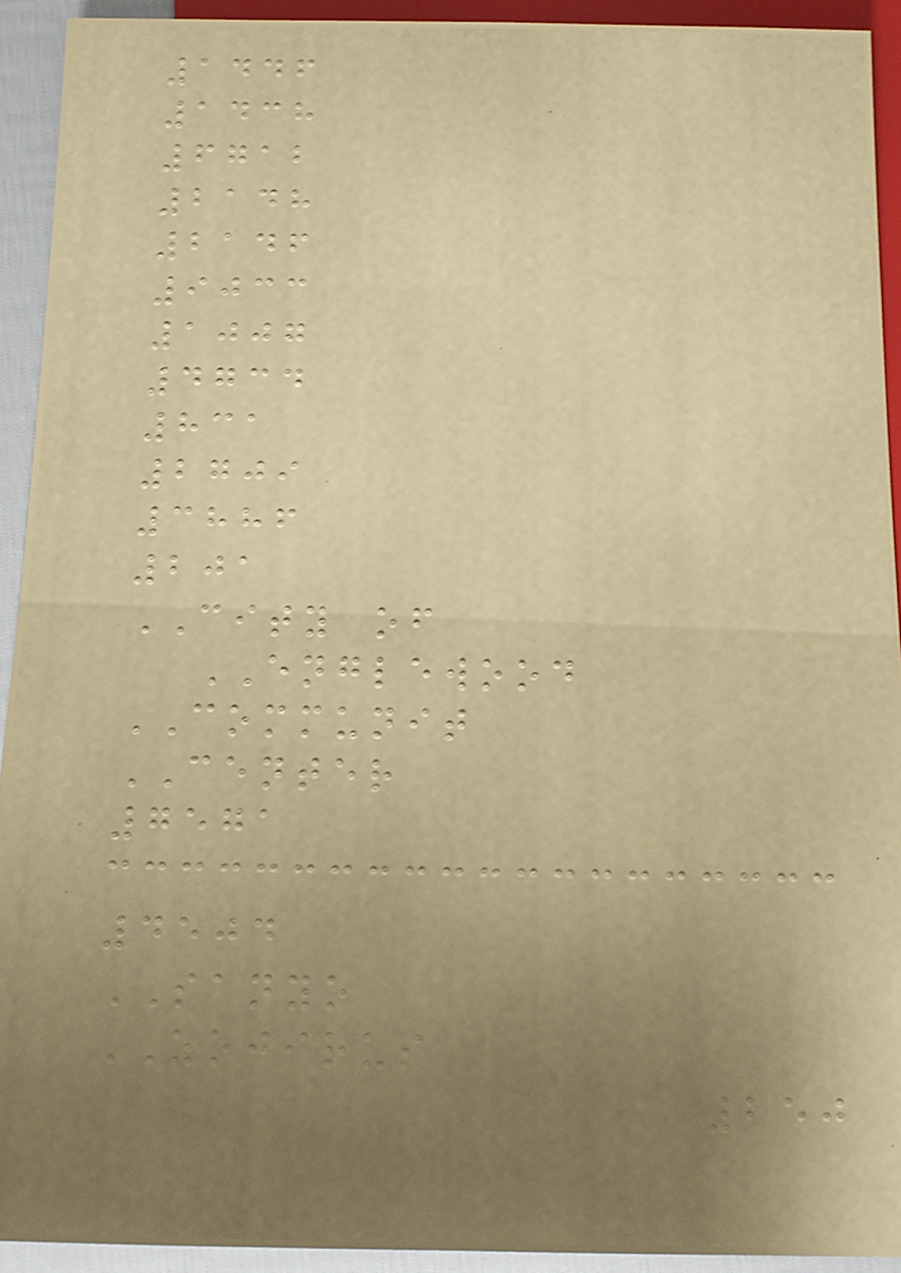1446
1438
6712
2148
2146
9033
1007
4734
831
2709
3886
201
CITY of
ENGLEWOOD
COMMUNIT
CENTER
7571
4504
SANYO
ZOJIRUS
250
